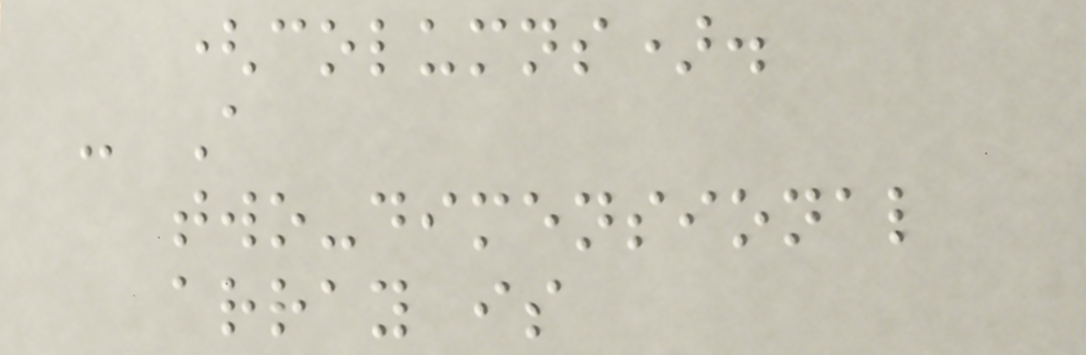(columns).
- A
two-dimensional
array is
